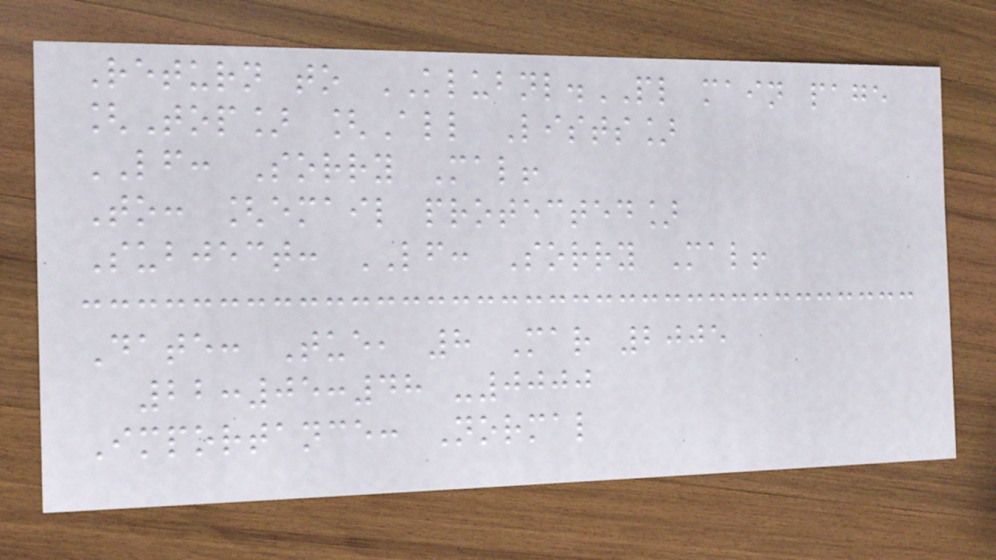Return to KLUBNL.PL main page
[Top] [All Lists]
LF: Sorry Mal!
To: [email protected]
Subject: LF: Sorry Mal!
Date: Tue, 8 Mar 2005
22:05:48 -0000
Importance: Normal
